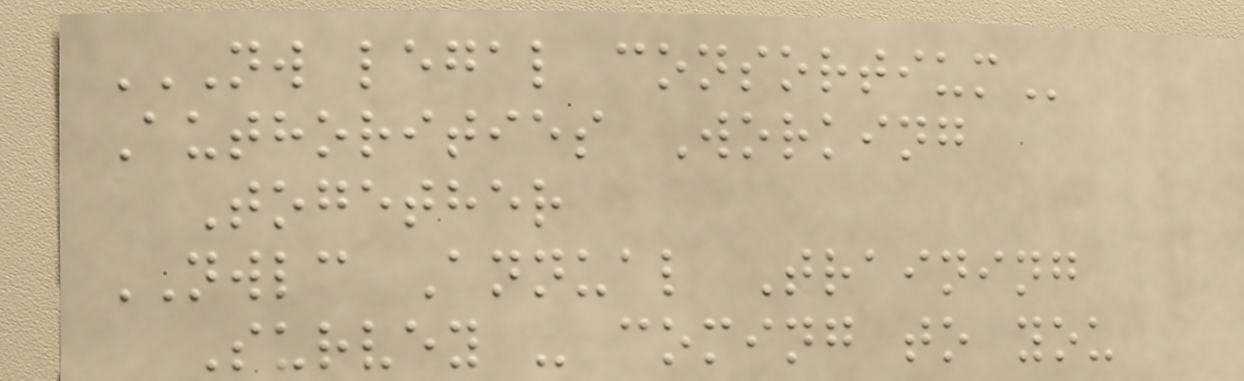NW LEGAL CONSORTIUM
Authorities Working
Together
NWLC Annual Training
Survey - coming to you
